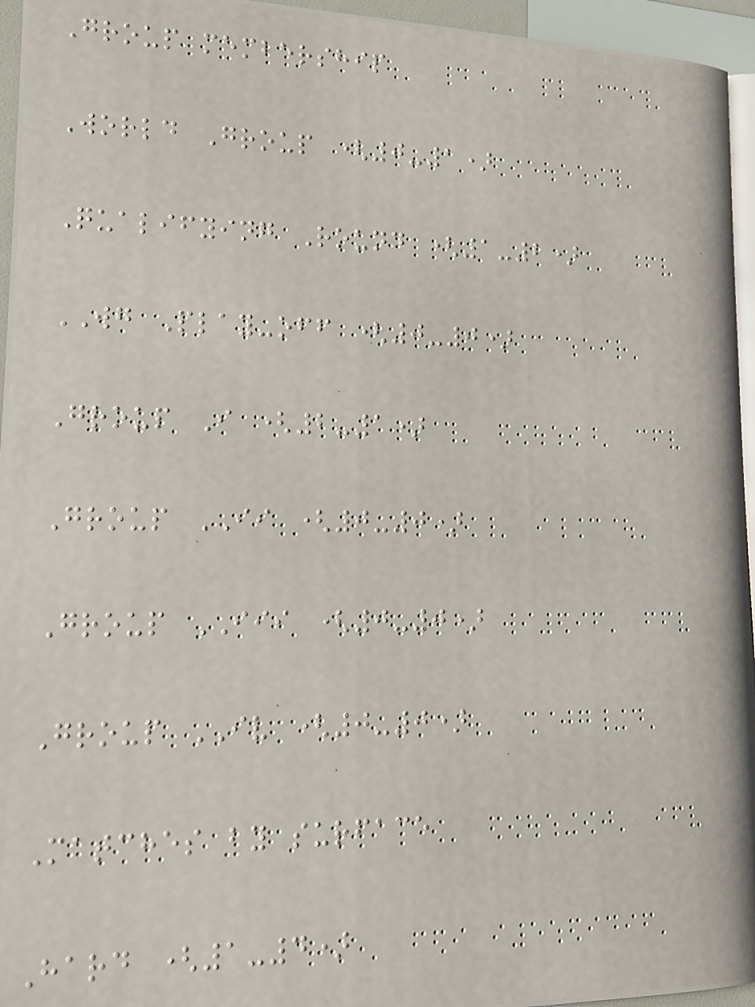Group membership
World Group (0-1)
Qualifying Round (1-2)
WG Play-off (0-0)
Group I (2-1)
Group II (0-0)
Group III (0-0)
Group IV (0-0)
Matches by surface
Hard (1-4)
